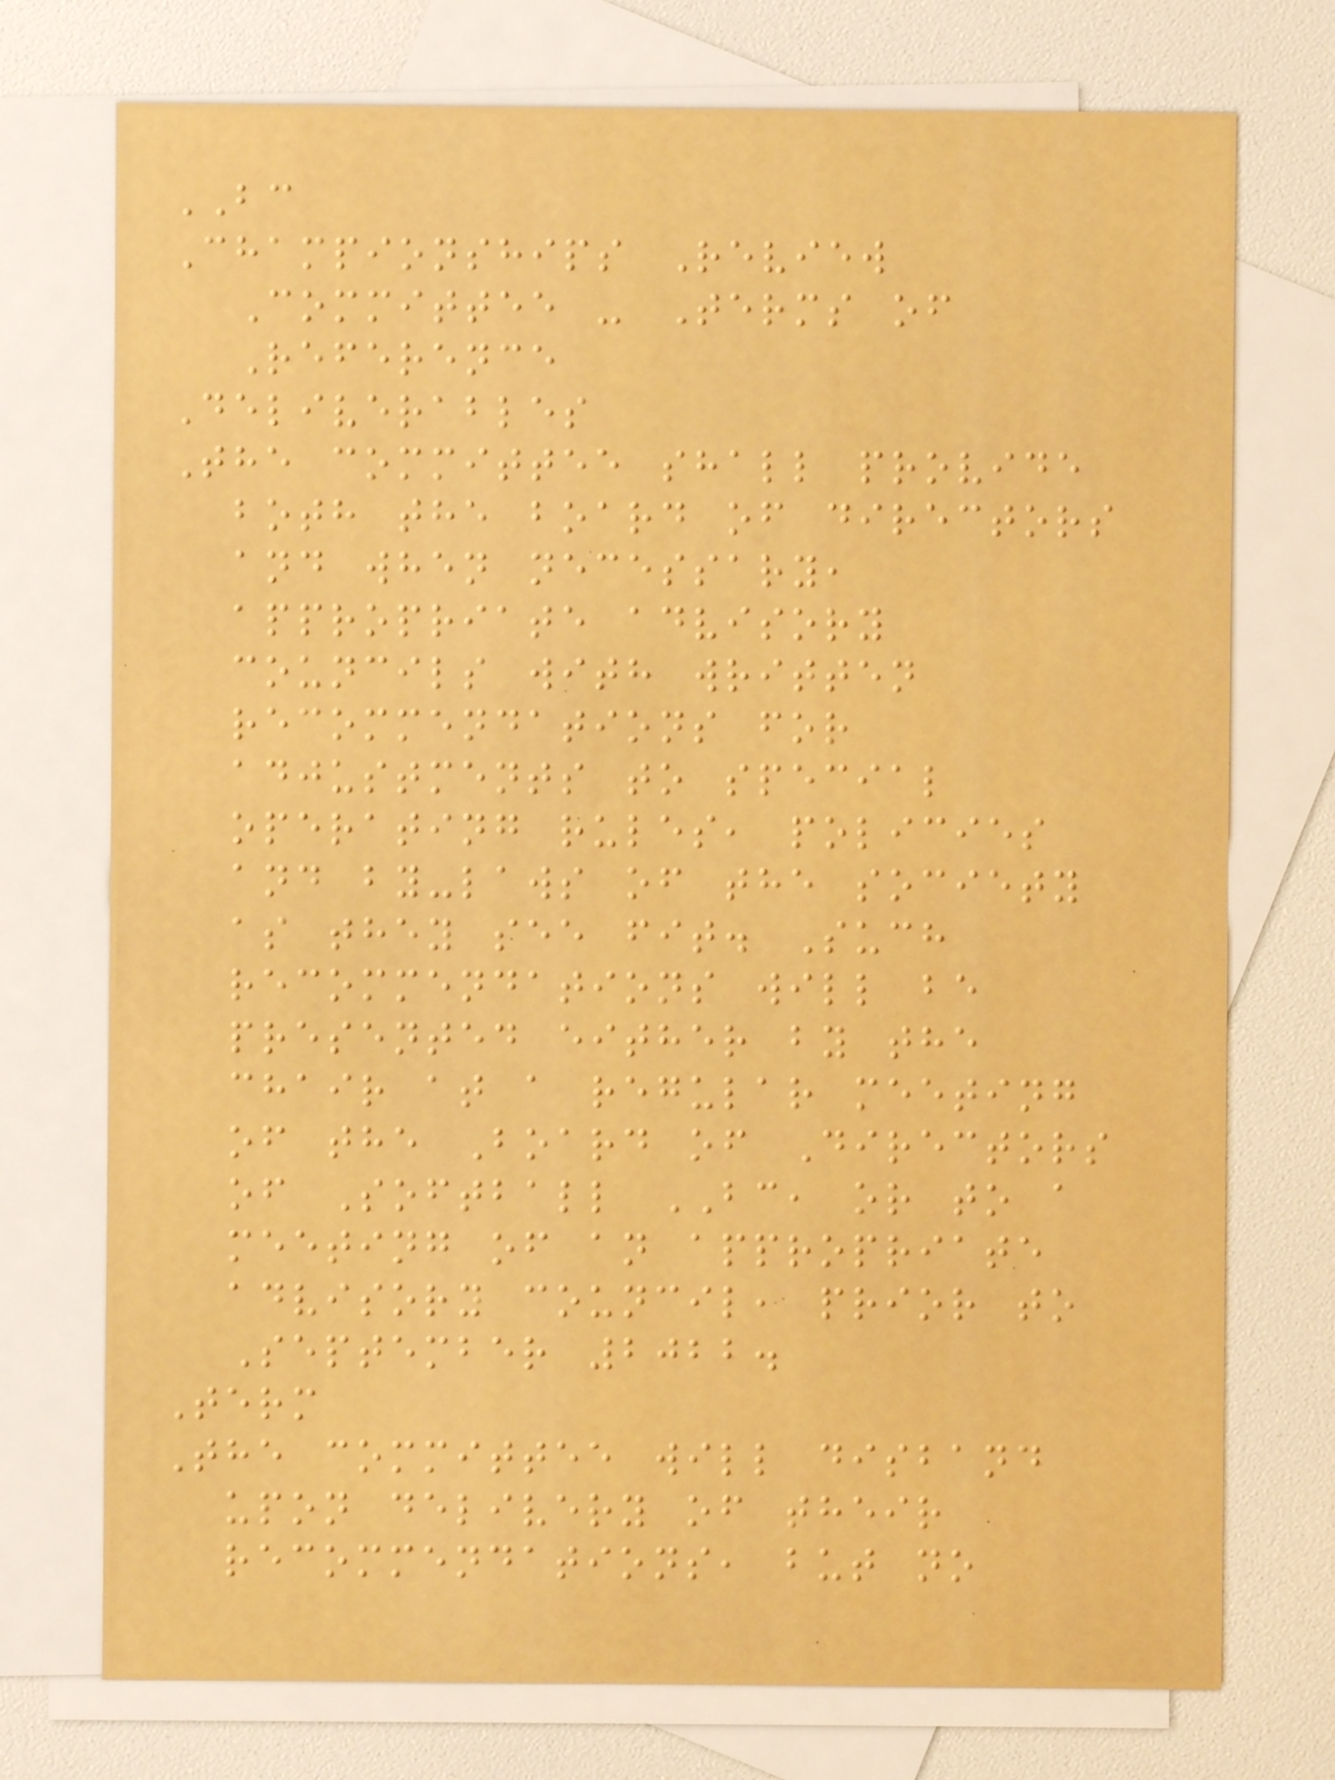BC
Championships Review
Committee - Terms of
Reference
Deliverables
The committee shall provide
both the board of directors
and when necessary,
appropriate advisory
councils with written
recommendations for
adjustments to special
operating rules, policies
and by-laws of the society
as they see fit. Such
recommendations will be
presented either by the
chair at a regular meeting
of the Board of Directors
of Softball BC, or to a
meeting of an appropriate
advisory council, prior to
September 2022.
Term
The committee will disband
upon delivery of their
recommendations, but no
